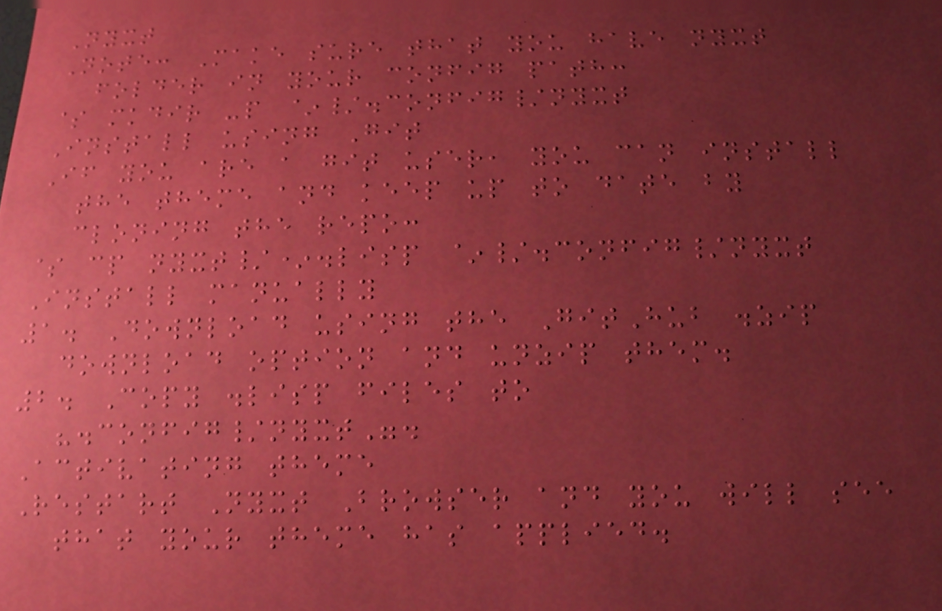Nyxt
Note: Make sure that you have nyxt
folder in your config path:
$ mkdir -p ~/.config/nyxt
Install using Git
If you are a git user, you can install
the theme and keep up to date by
cloning the repo:
$ cp nyxt/*.lisp ~/.config/nyxt
Install manually
1. Download using the GitHub .zip
download option and unzip them.
2. Copy .lisp files to
".config/nyxt".
Activating theme
Restart Nyxt Browser and you will see
that your theme has applied.
